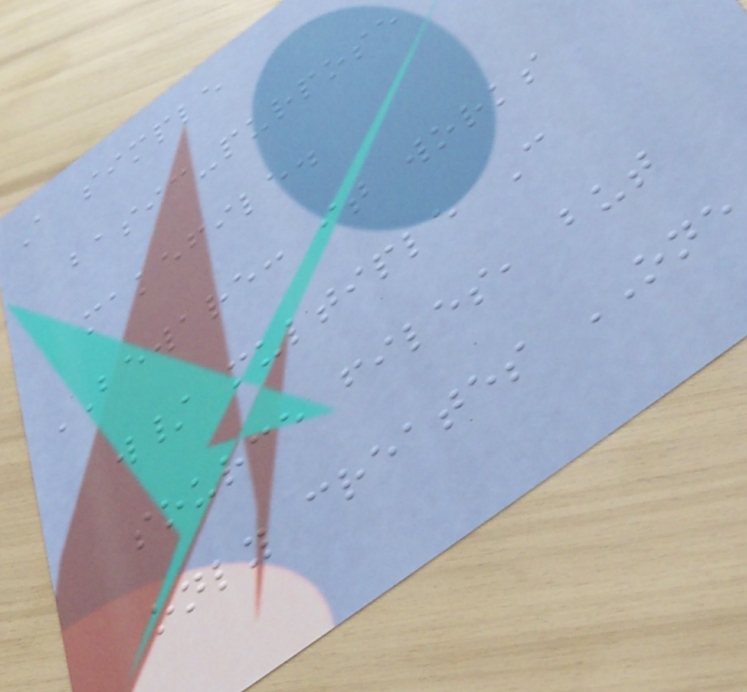A simple
basic-purpose
makefile.
BEWARE: it works
w/ multiple C
source files, but
only creates ONE
